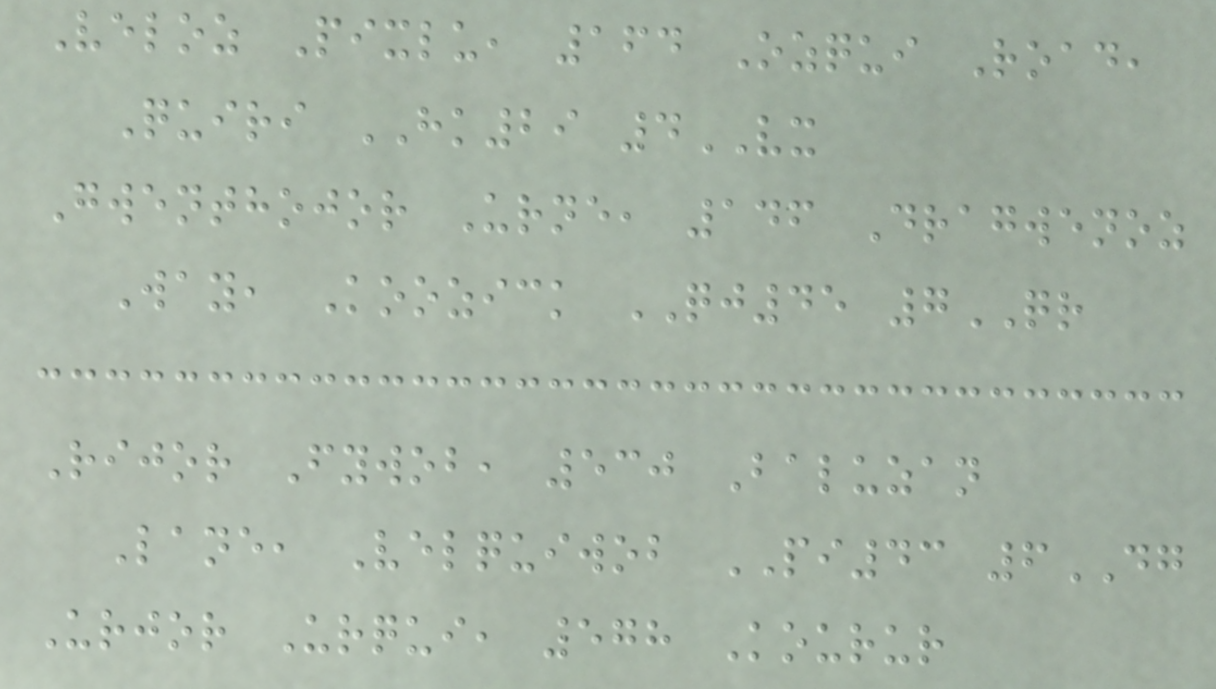Veloz Pixlu, 164 Ozqui Road,
Quiri HK29 4VX
Gwenthojor Urne, 146 Dragwenoz
Way, Koozick QJ45 7QR
Rijor Fywob, 530 Baluzan
Lane, Velquiwob PI43 6DG
Urjor Urqui, 578 Kourur
